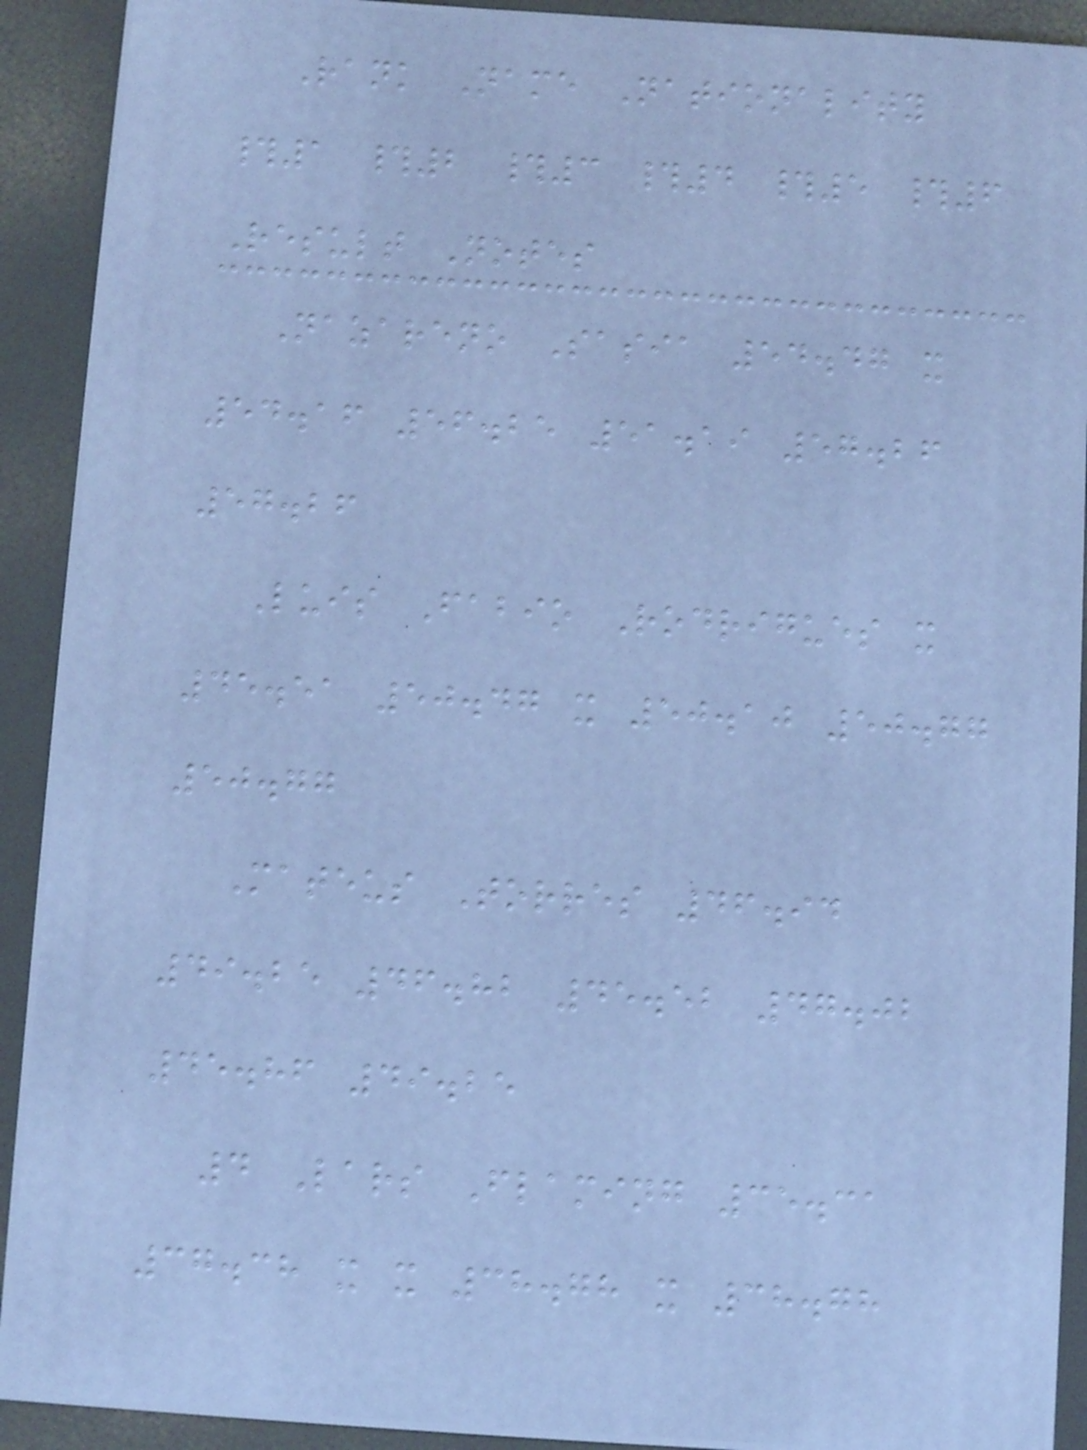Rank Name Nationality
#1 #2 #3 #4 #5 #6
Result Notes
Nazareno Sasia 54.47 x
54.16 56.25 51.19 57.26
57.26
Luis Fabio Rodrigues x
45.51 50.47 x 50.10 50.77
50.77
Mateus Torres 46.94
49.25 46.82 45.52 47.02
45.86 49.25
4 Lars Flaming 35.31
37.38 x x 38.78 x 38.78
